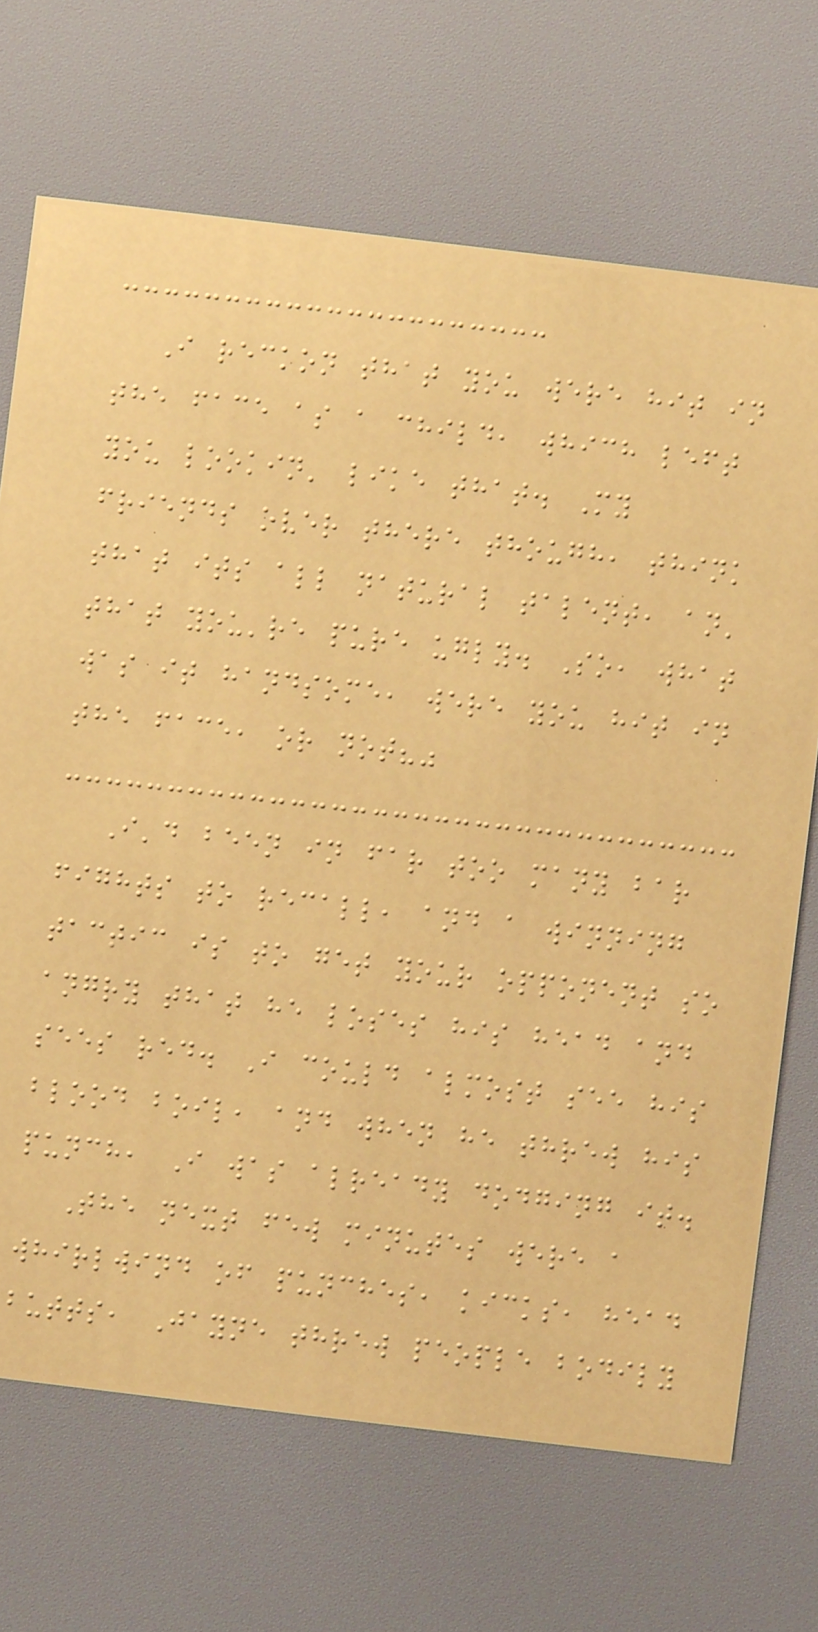I reckon that you were hit in
the face as a child, which left
you lookin' like that. My
friends over there though, think
that its all natural talent, an'
that you're pure ugly. So, what
was it handsome, were you hit in
the face, or not?"
I'd been in far too many bar
fights to recall, and a winning
tactic is to get your opponent so
angry that he loses his head and
sees red. I could almost see his
blood boil, and when he threw his
punch, I was already dodging it.
The next few minutes were a
whirlwind of punches, kicks, head
butts, Jayne threw people bodily
